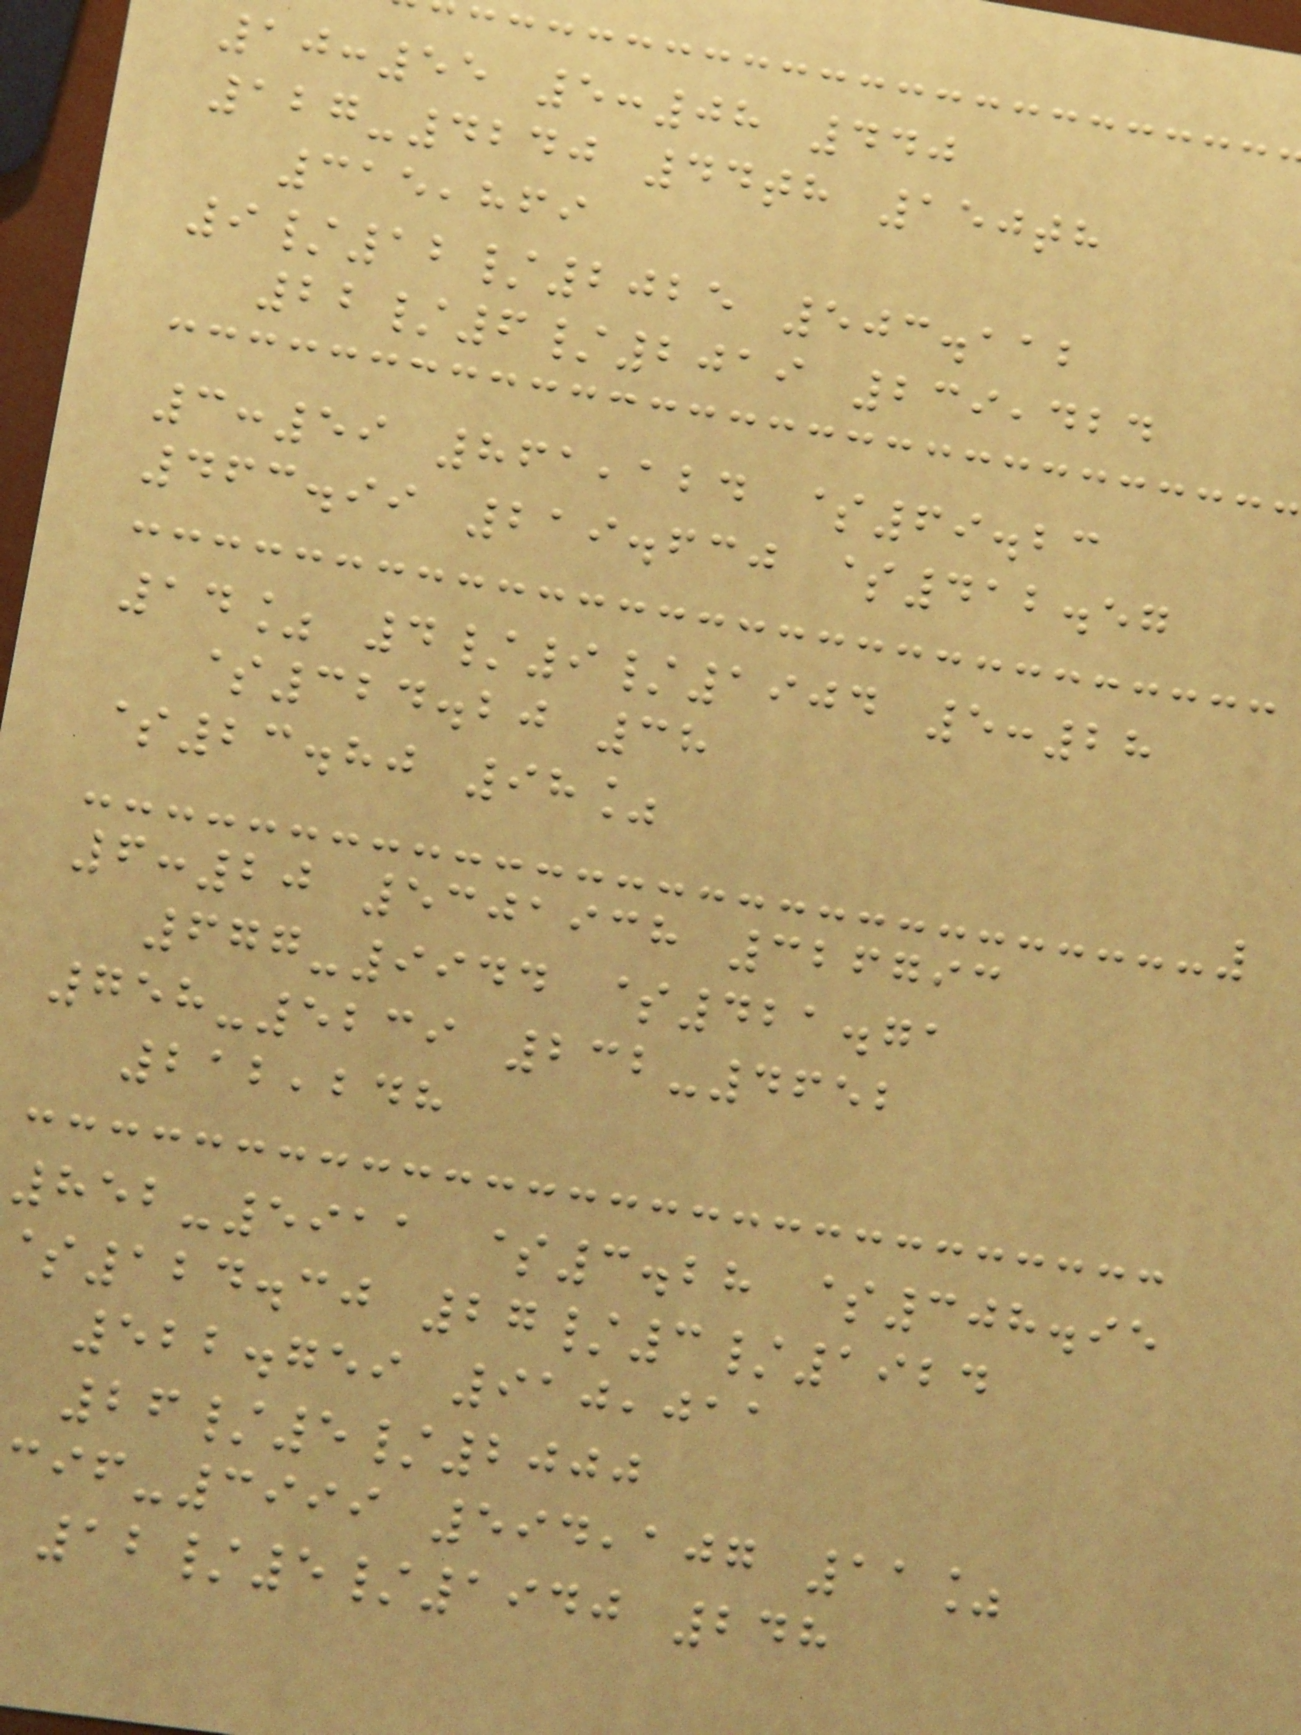10:55 5:08 440
127-4240 44th 150th
315,869
9/12/2025 503.112
22/6/2019 239,424
3:59 861,124 $69.23
463.99 219.630 $412.57
14% 4/9/1904 5:28
$324.20 38
$23.80 98%
6:20 5301938 326793
677-9944 $421.71
758-5239 232-4652
212,248
852-5911 $3.28 $308.95
124.30 27/3/1924
522.759 910,011
26/5/2000
-3999 594,107 11%
12/5/1940 248
